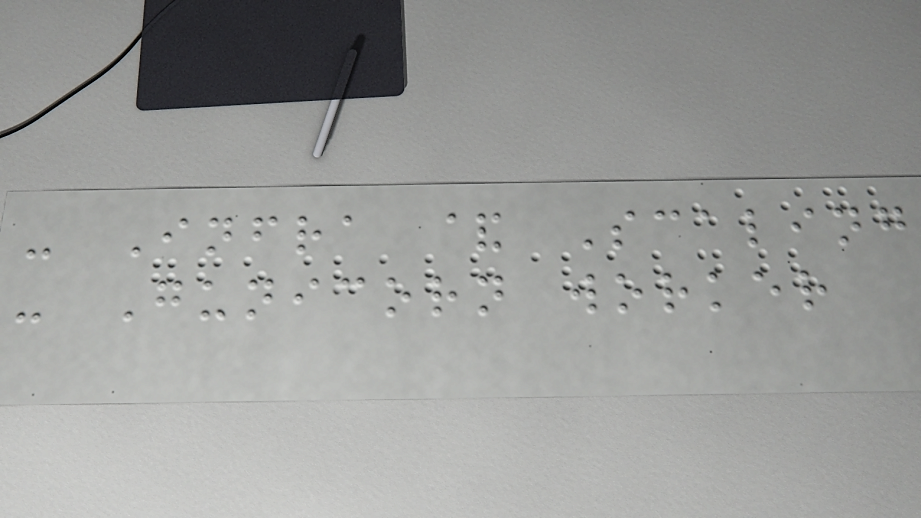- Infra & Scaling
- Gunicorn worker
